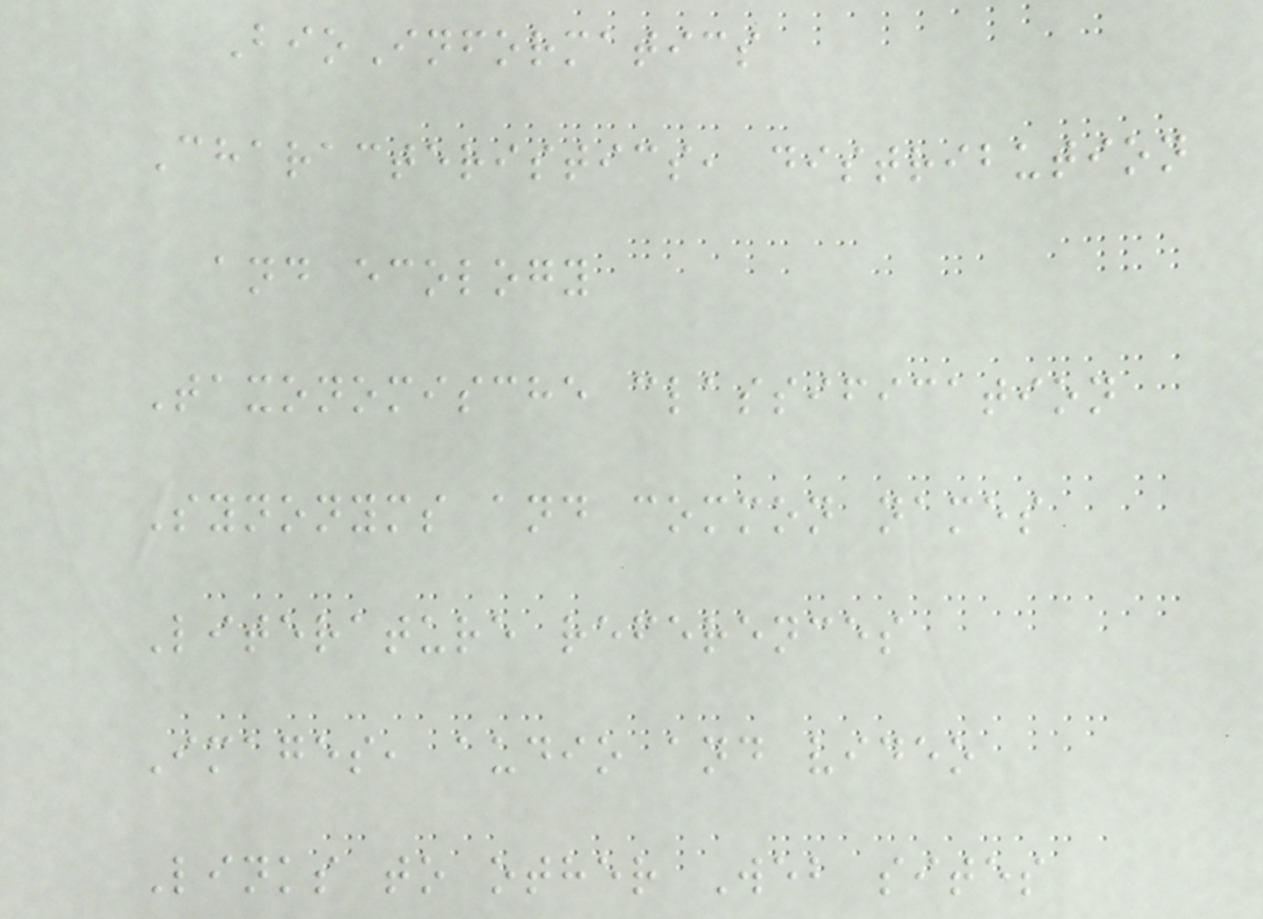BioInformatics
Characteristics, distribution
and ecology
Taxonomische classification
Synonyms and common names
Literature references
Images, audio and video
Links to other Web sites
